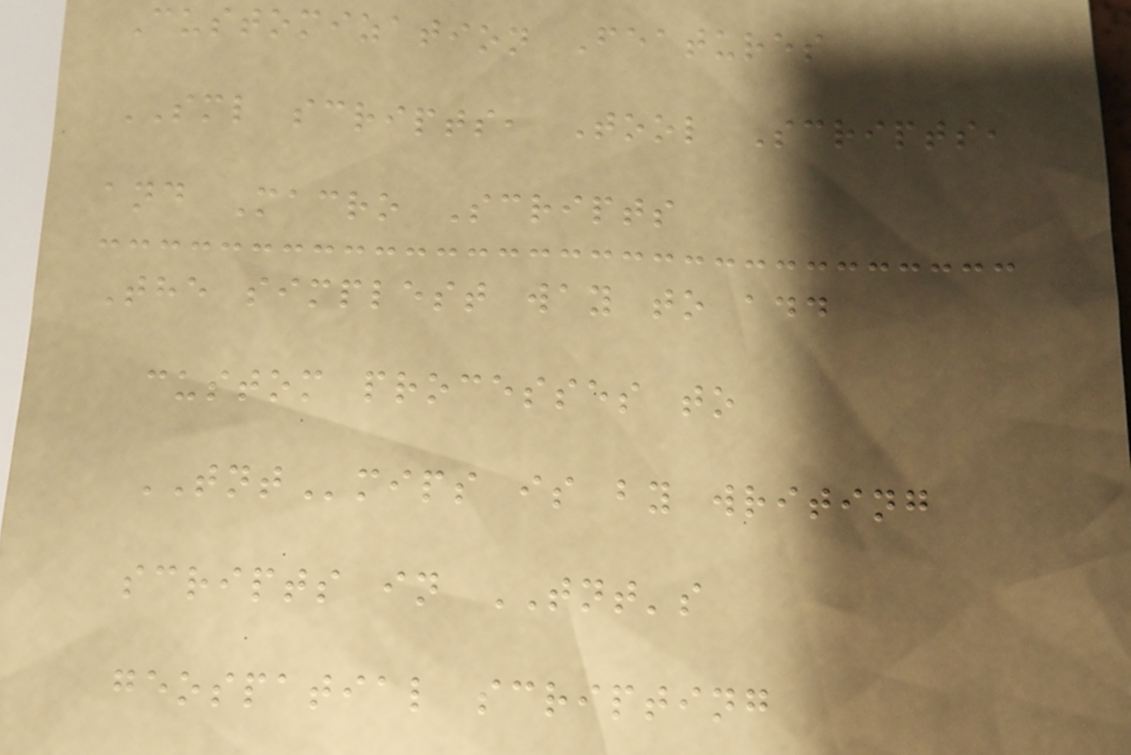Customization Features
SML scripts, Tool Scripts,
and Macro Scripts
The simplest way to add
custom processes to
TNTmips is by writing
scripts in TNT's
geospatial scripting
